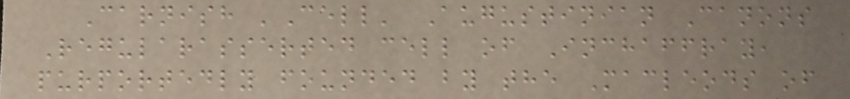Carnish 'Cell' Augustinian Canons
Regularasserted cell of Inchaffray,
purportedly founded by the Macleods of
